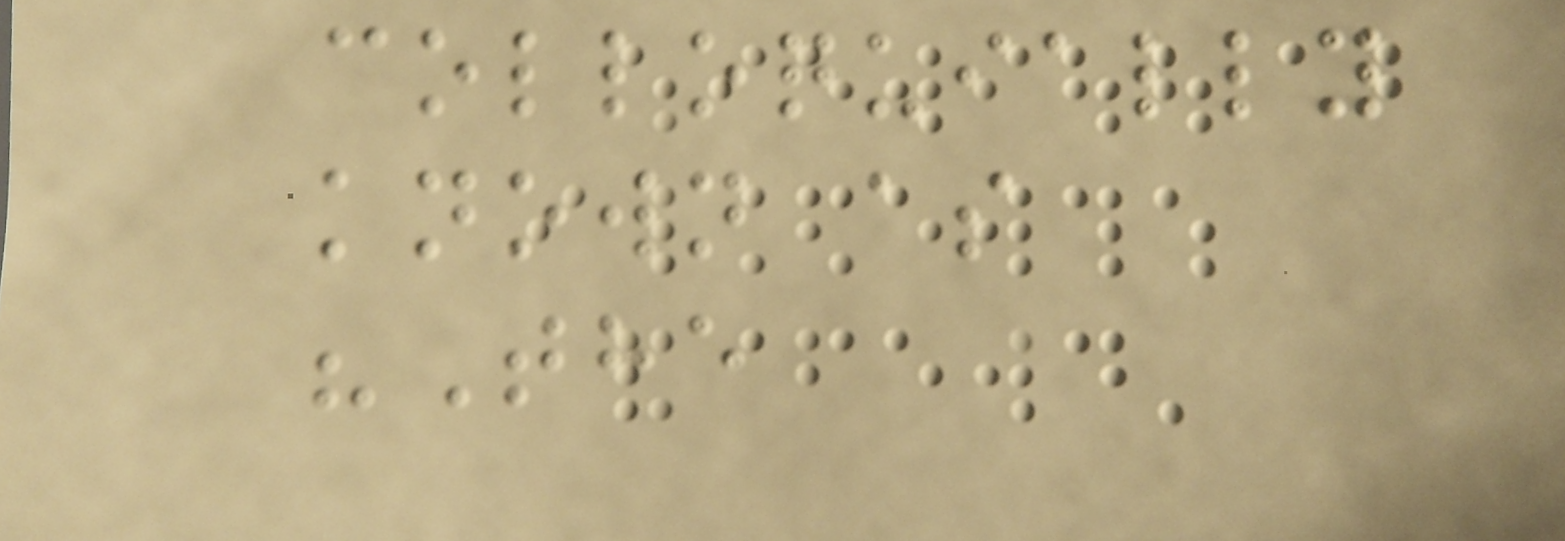colloquially
known as
"The
